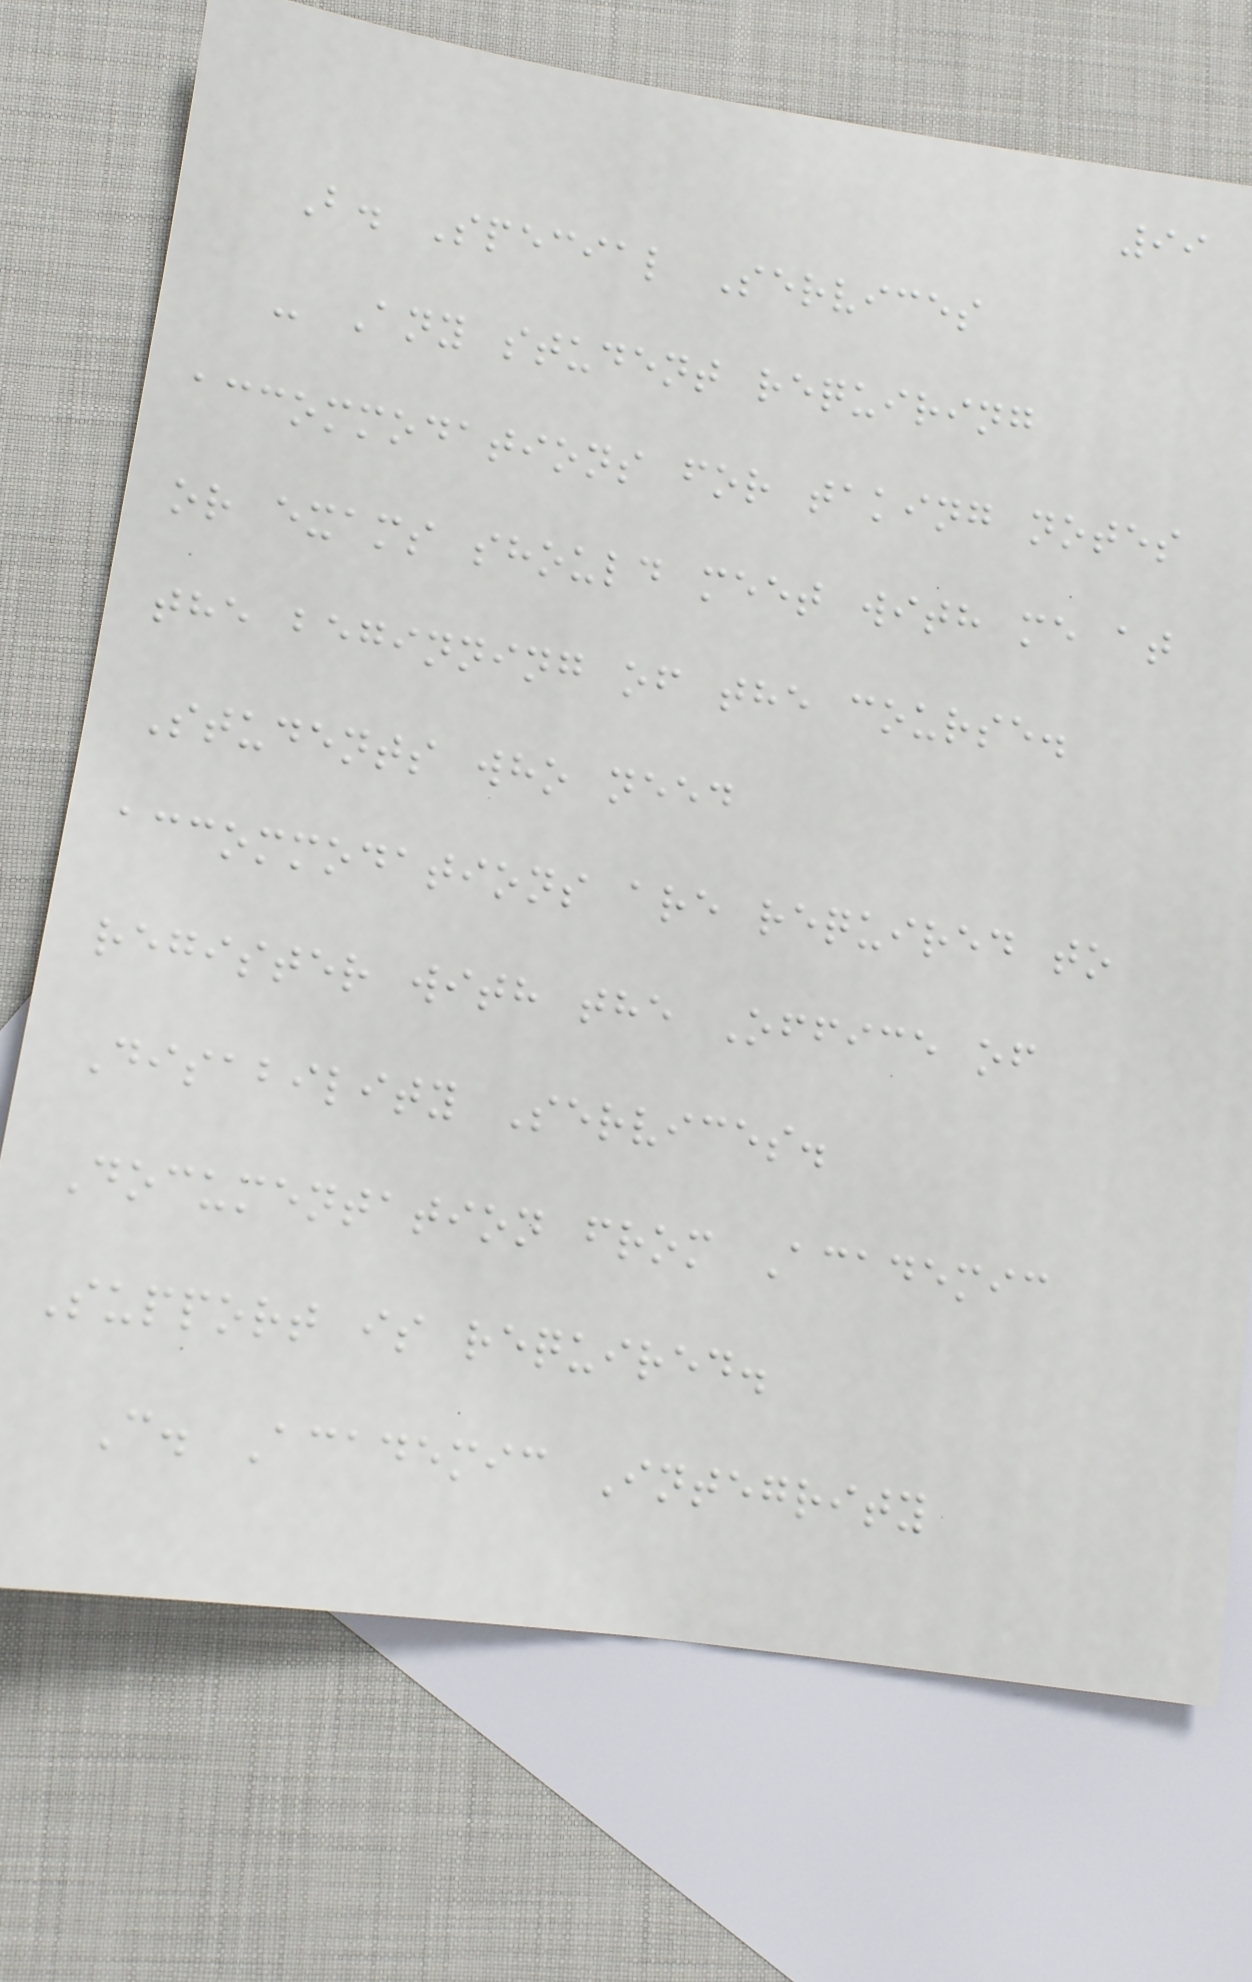99
B. Special Services
- Any student requiring
accommodations for taking notes
or exams should meet with me at
the beginning of the course.
Students who need
accommodations are required to
register with the Office of
Disability Services.
Documentation from Academic
Support is required.
C. Academic Integrity
